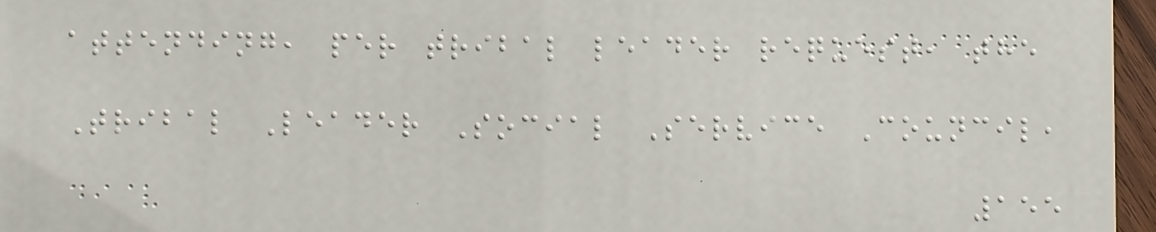attending, per tribal leader request, the
Tribal Leader Social Service Council,
155
